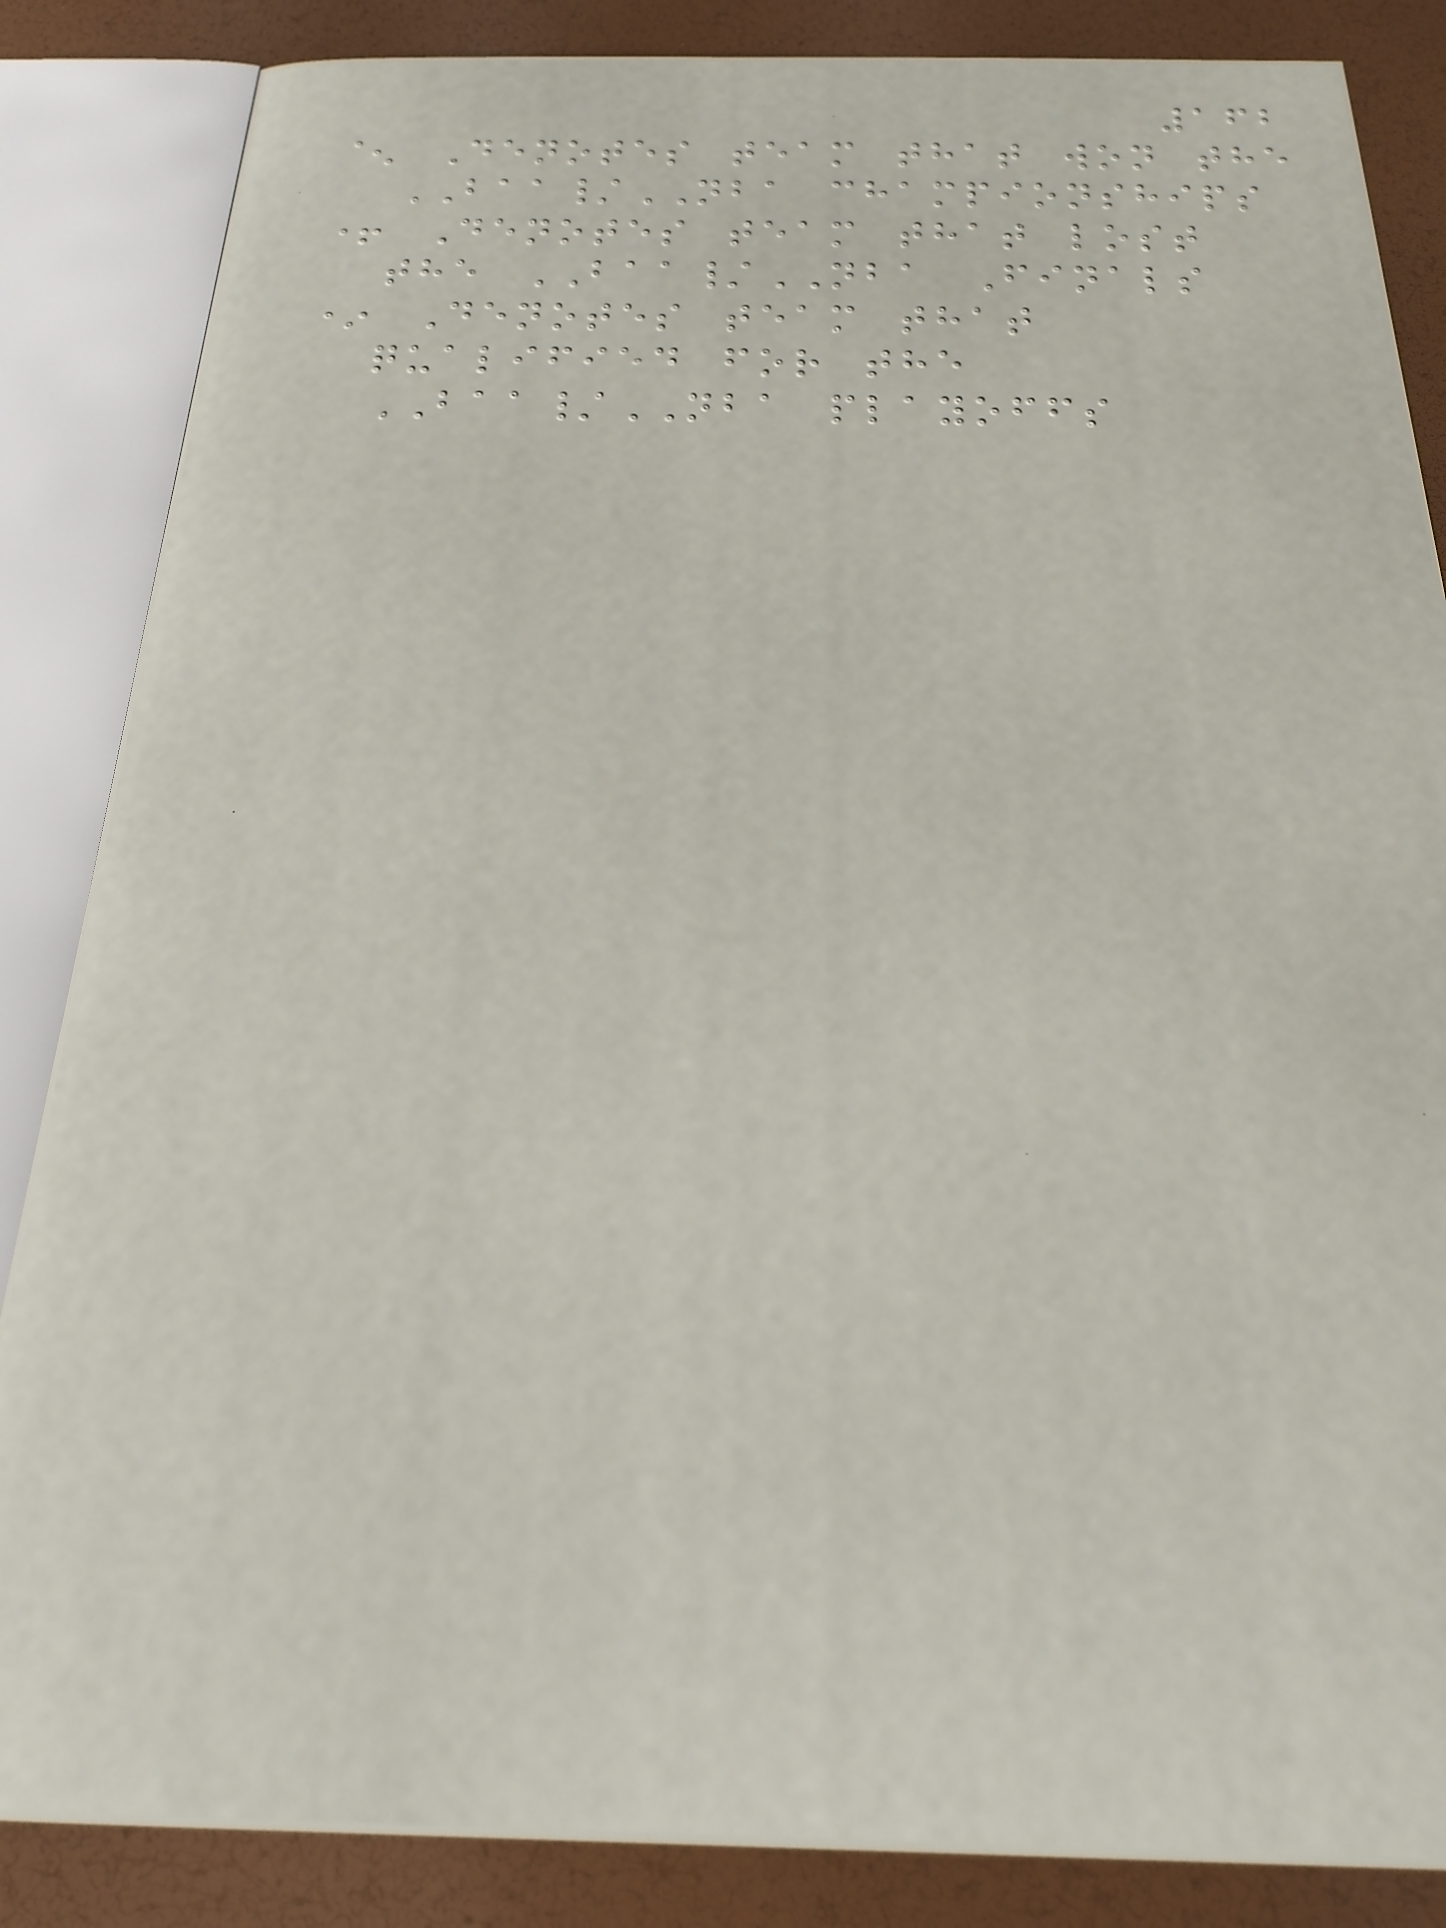162
^ Denotes team that won the
BAA/NBA championships
+ Denotes team that lost
the BAA/NBA Finals
* Denotes team that
qualified for the
BAA/NBA playoffs
